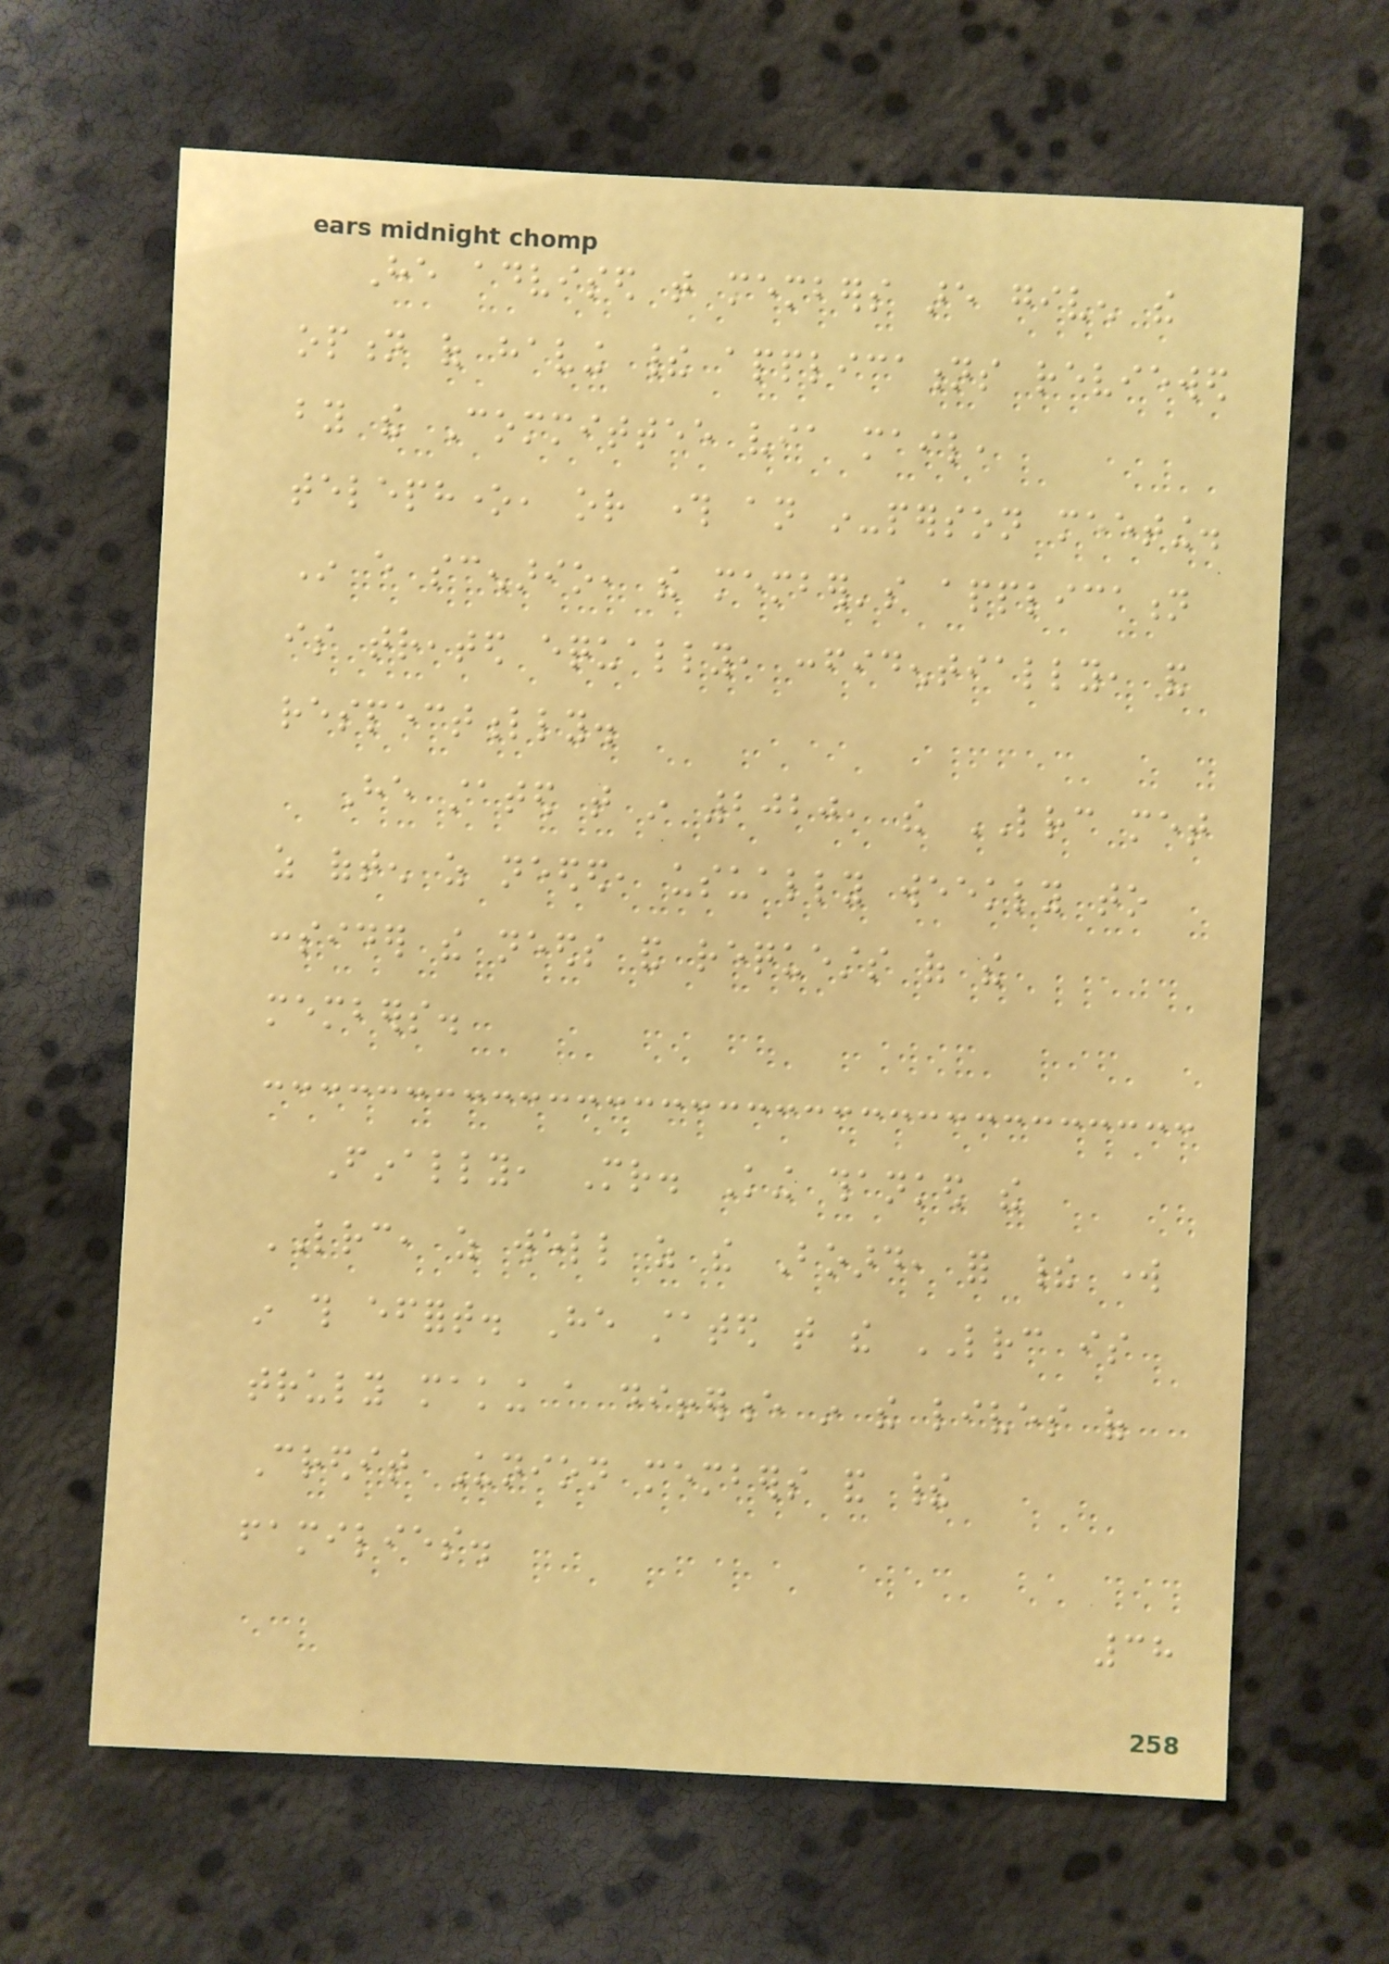He advised that members are given the
option of having their applications reviewed
by the Committee via mail,
telephone, or through an in-person meeting.
In every scenario, the member's application
is treated equally, confidentially, and
respectfully.
He stated that in 2020, the LRC met
as often as needed, usually weekly to
consider the needs and requests of the
members.
Finally, Mr. King thanked the
LRC, as well as the Board, for their work
in this effort. He stated that the LRC is
truly making a difference in the lives of
Credit Union members and their
families.
38
